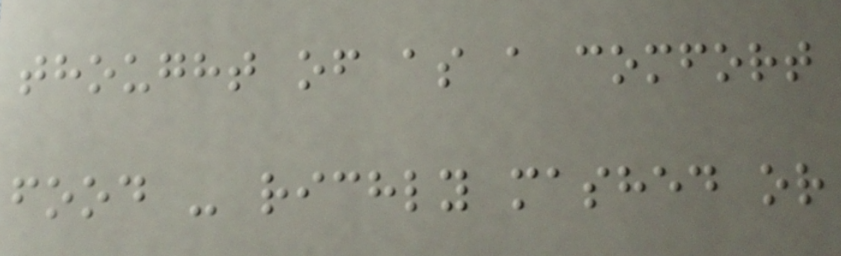thought of as a comfort
food - richly mashed or
